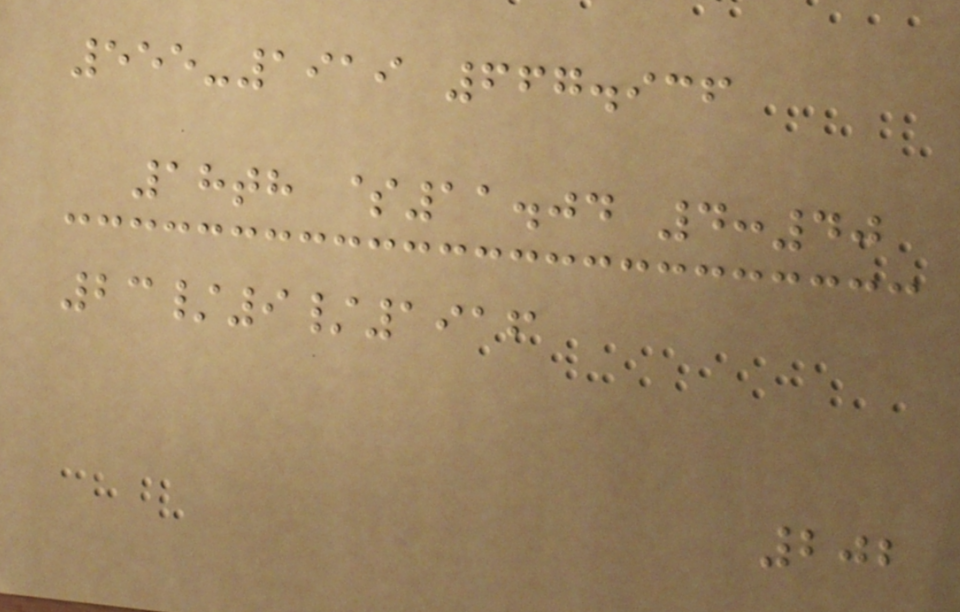555-1919 667.936
18th $11.04 4:40
23/9/1916
202
